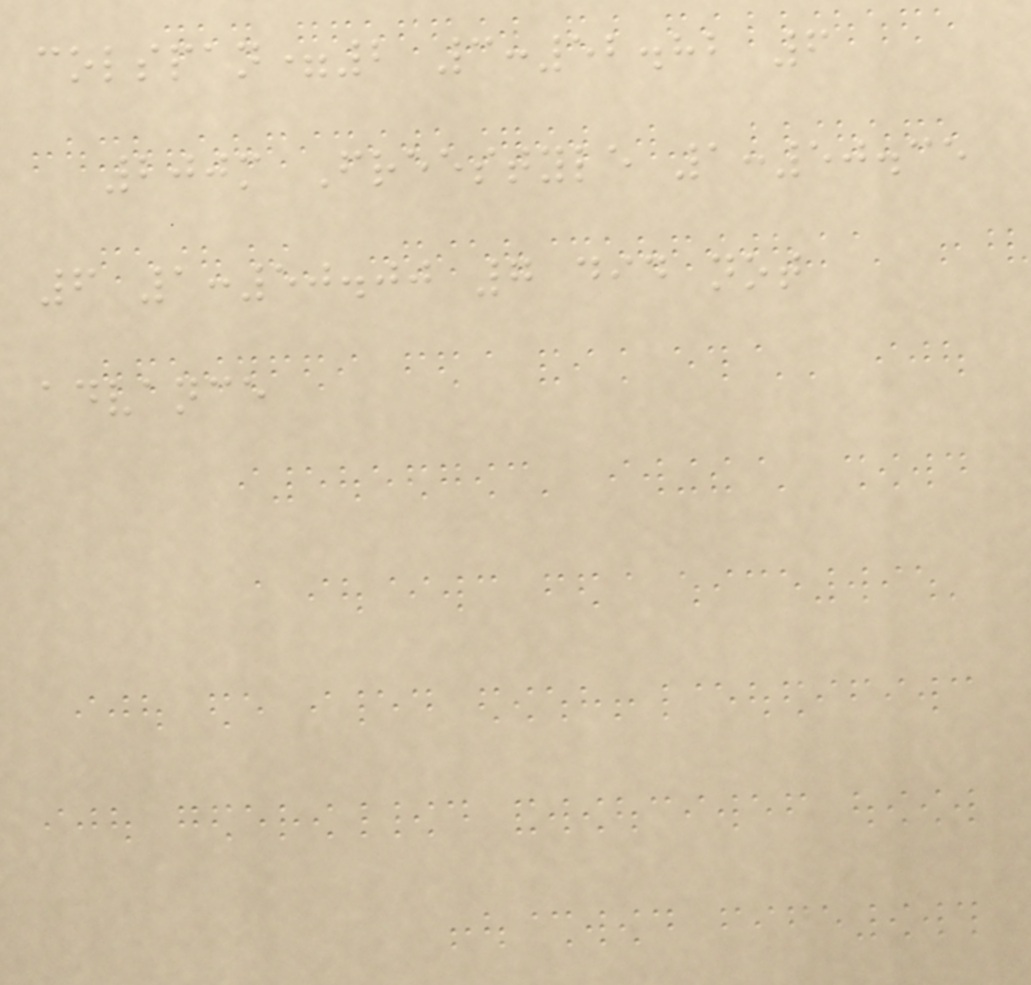colspan=2 3:52.82 6
200m Freestyle 1:50.35
6 1:50.00 7 did not
advance
